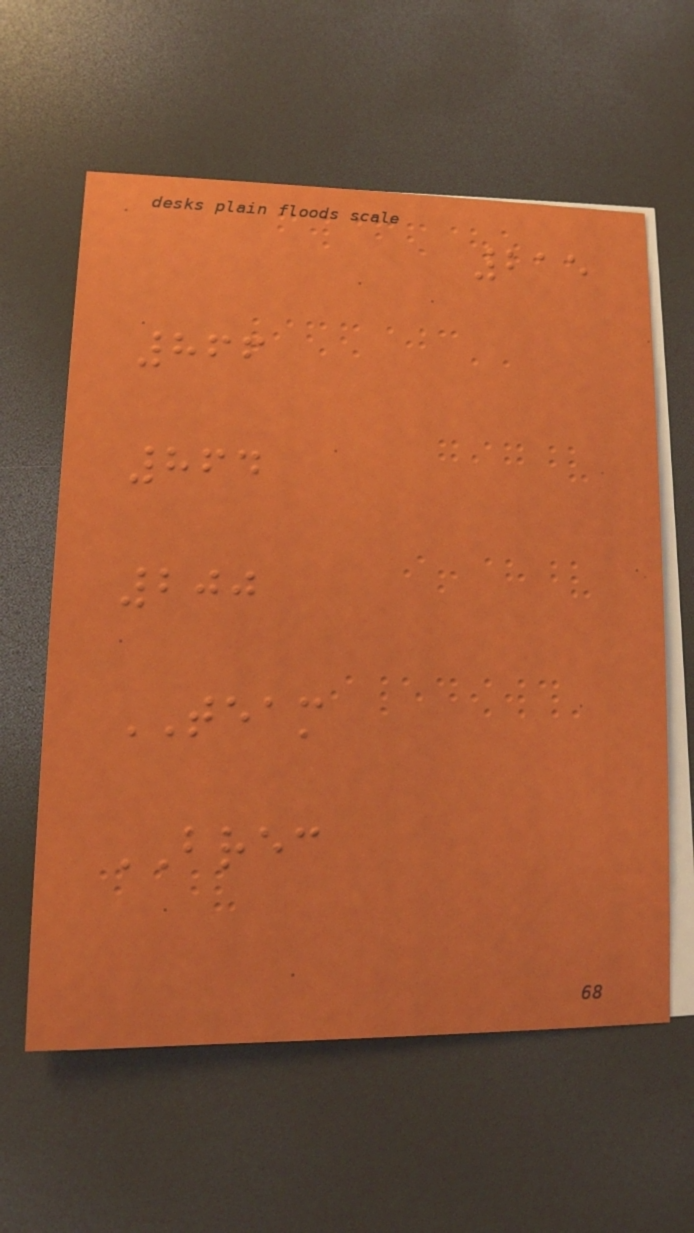215
866
864
200
TEAM
BREC
